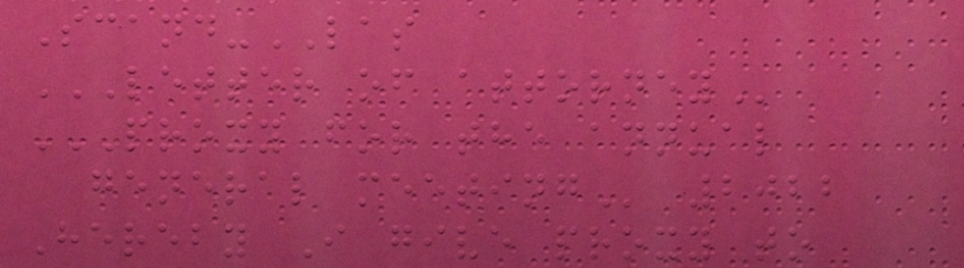Scand-LAS
LETTER OF ATTORNEY
PROXY FOR THE ANNUAL
GENERAL MEETING 2022
Hereby I give proxy to
